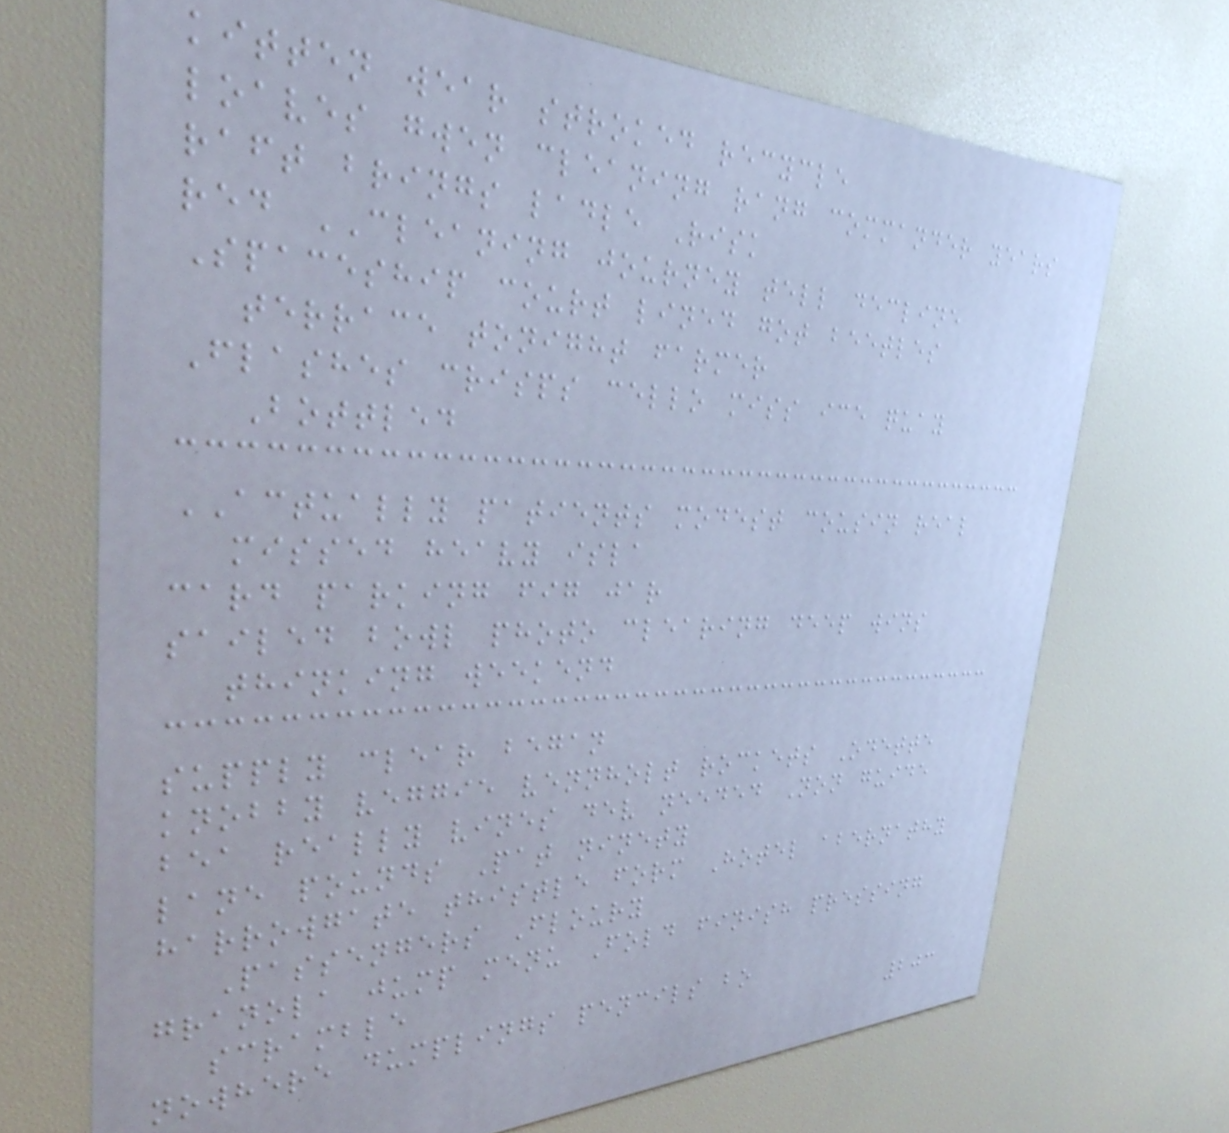kitten wear stroked recycle
loaves gwen cleaning rang commander years
raft brings ladle Risk
red CLEANING journey tell decline
Spaceship court lined got beetles
terrace tonight farmer
Flashes crisps cello miss ice quay
Bottled
ACTUALLY patients modest cousin real
missed heavy isla
card parking fig jar
sailed bowl photo clearing deep wins
thinking weekend
supply clear began
knobby veggie vennholt rockets Odette
bea really vines dev needed Non guide
lane pounds Pat ninety
harrowgate thistle form Hotel abernathy
Passengers Floury
granola jump menu Fold finish pressing
scramble
nowhere dumplings pencils bo
203
